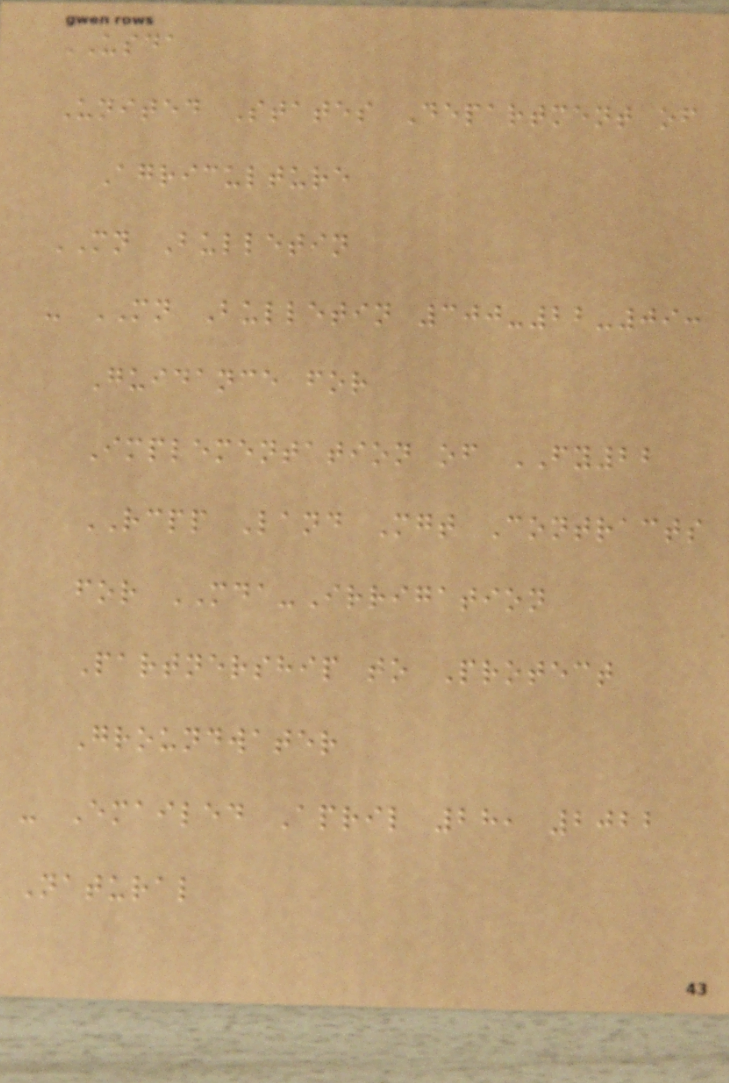USDA
United States Department of
Agriculture
MN Bulletin
- MN Bulletin 300-22-09:
Guidance for
Implementation of FY22
RCPP Land Mgt Contracts
for MDA-Irrigation
Partnership to Protect
Groundwater
- Emailed April 28, 2022
Natural
